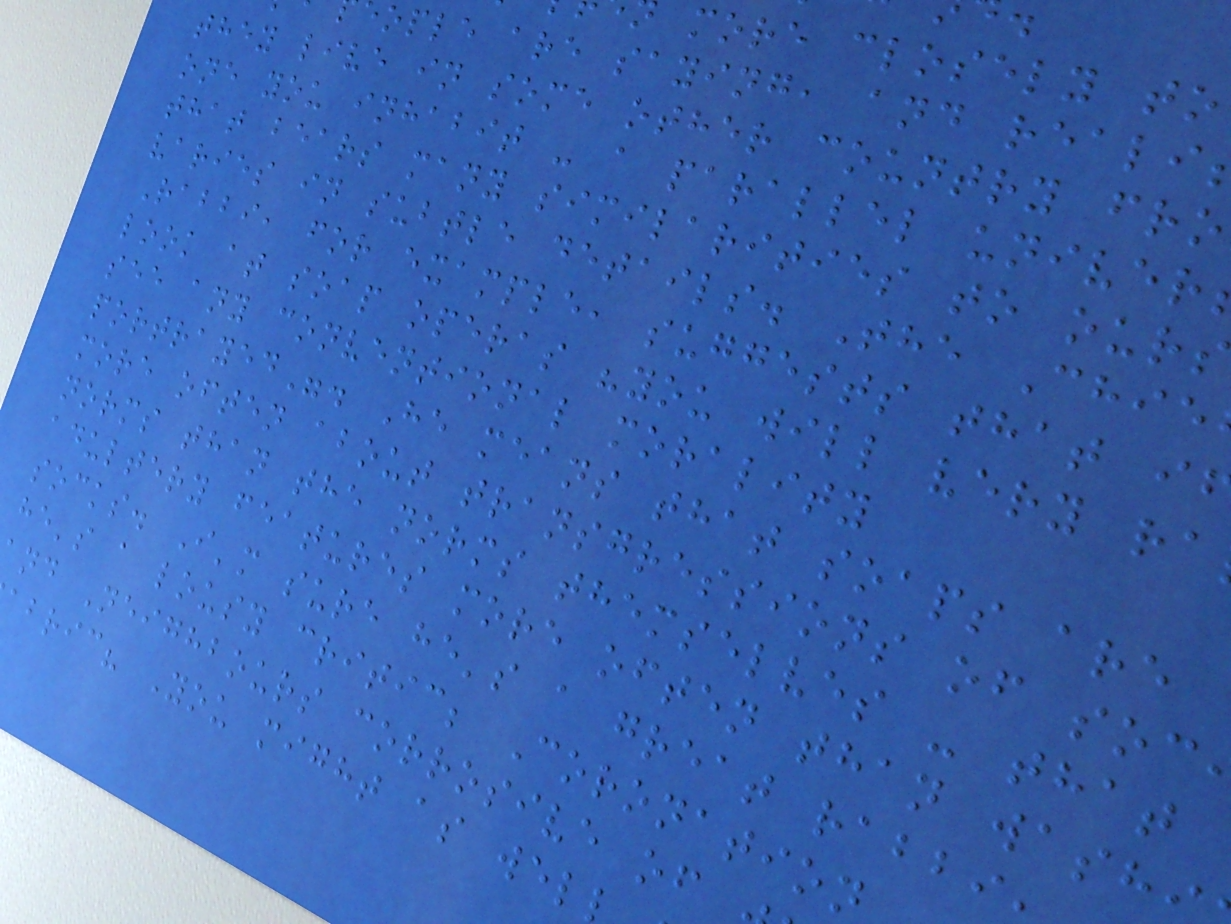more closely to
ople are saying, and reali
they live in some other country fro
one you inhabit - a parallel univer
that bears many similarities to ours
varies in subtle details. The Chie
Rabbi, for example, suggests that i
look at soap operas "you will very ra
see any conventional morality
portrayed". He means that soaps are
more often about transgressions of soc
norms than the norms themselves - that
adultery features more often than wash
socks. I'm sure he's a great rabbi
he's a lousy critic; Coronation
nd Neighbours corrosive of
abric? You might as wel
